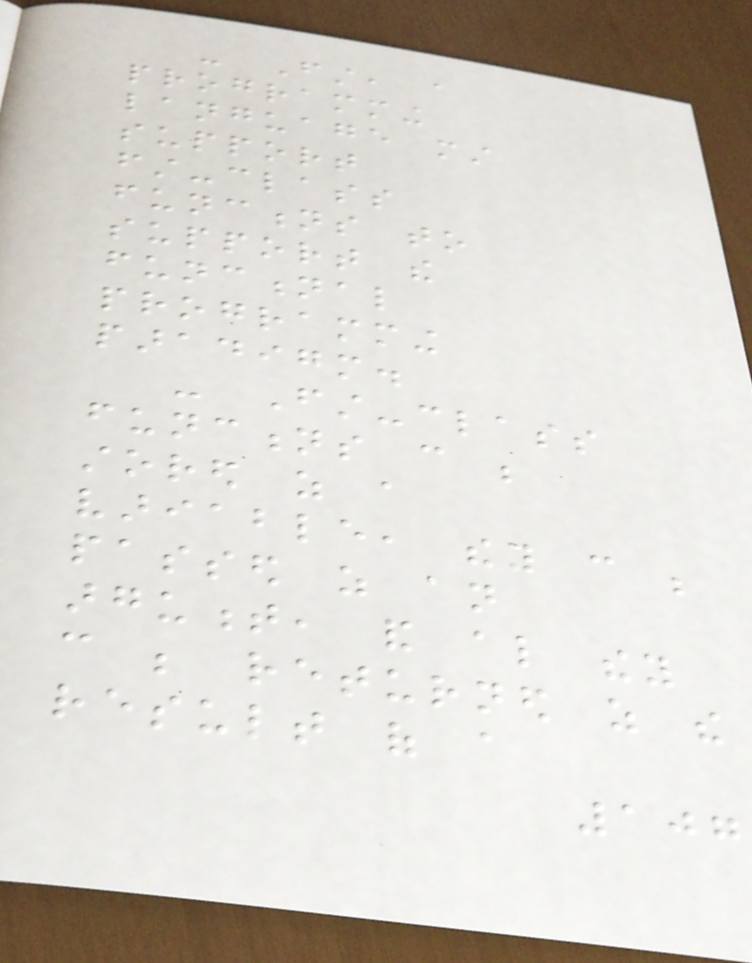- First, a
programming
language must
support
first-class
functions to
support the
functional
programming
paradigm.
- First-class
functions can be
stored as a
variable, they can be
passed as an
argument, and also they
can be returned as the
result of a
107
